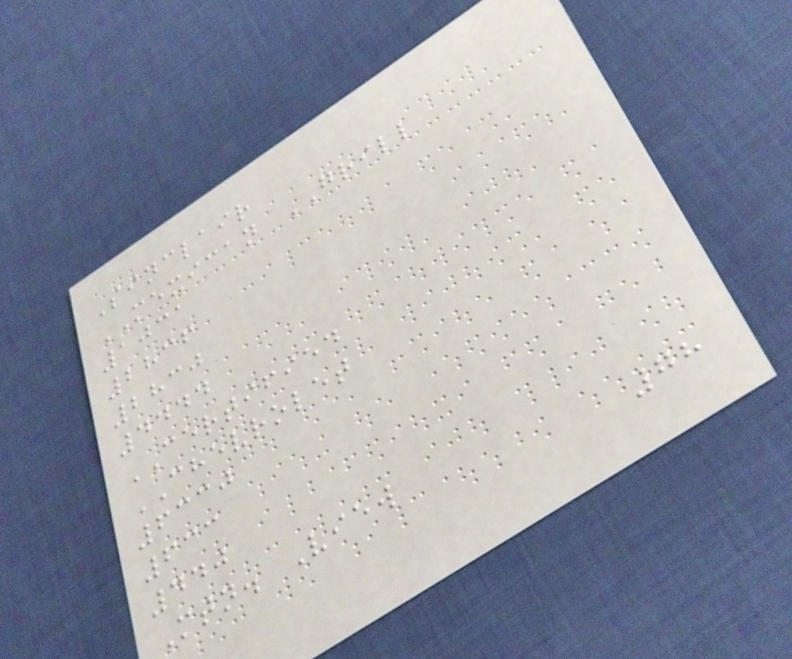Sinclair
MEXICAN GRILL
1031
2836
2830
4444
CERTIFIED
CHEVROLET
6330
633
440
Mtn. View
78
